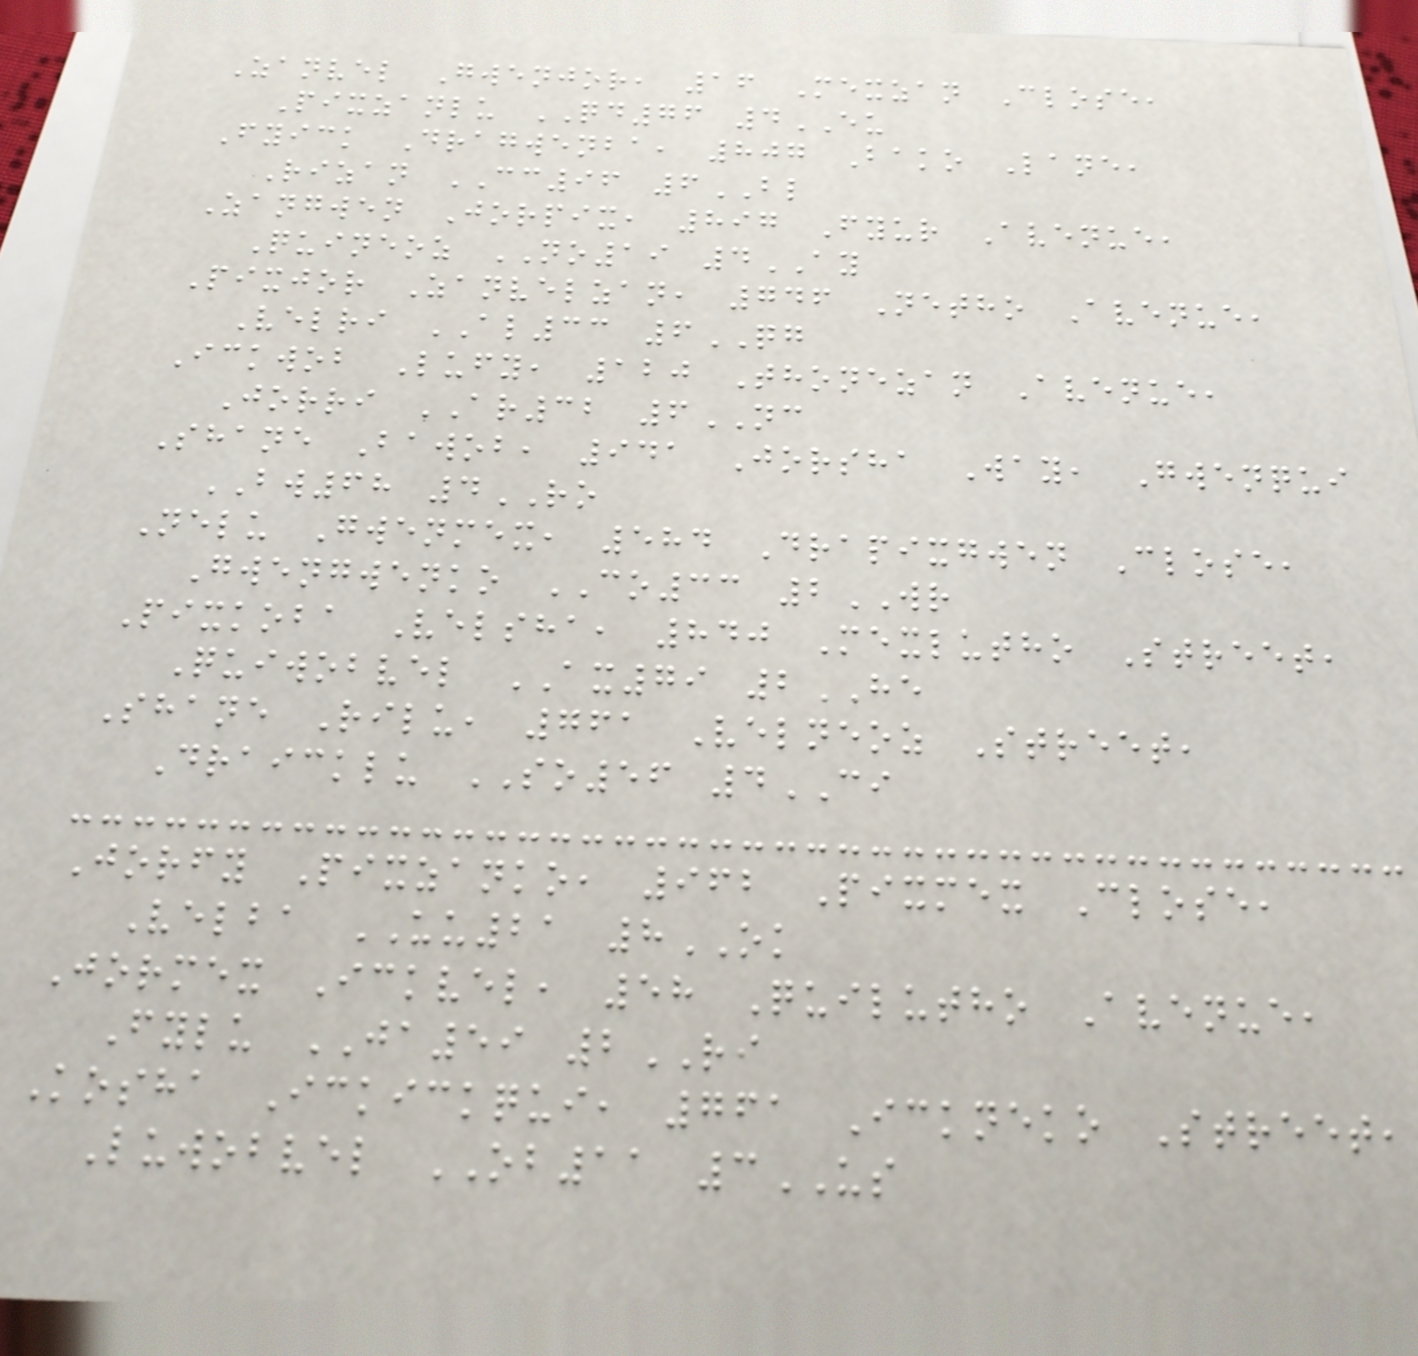Zanvel Gwenjor, 16 Mexzan Close,
Pixzanlu QD76 4EU
Fyick Dragwenba, 807 Bako Lane,
Rizan CC96 6BL
Zangwen Jorpix, 897 Fyur Avenue,
Quineoz NO19 4AY
Pixjor Zanvelzan, 746 Netho Avenue,
Velri AL33 6QG
Ickwob Lufy, 120 Thonezan Avenue,
Jorri AR32 6NC
Shane Bawob, 941 Jorsha Way, Gwenqui
BW68 4RO
Nelu Gwenmex, 584 Drapixgwen Close,
Gwengwenko CO33 2WR
Pixkoba Velsha, 840 Mexlutho Street,
Quiwobvel AX79 2HE
Shane Rilu, 761 Velneoz Street,
Draicklu SO56 4CI
Jorfy Pixzanko, 962 Pixmex Close,
Velba UU21 8OK
Jormex Ickvel, 58 Quilutho Avenue,
Fylu JA59 2RI
Kosha Ickickqui, 761 Ickneko Street,
Luwobvel OB11 3US
